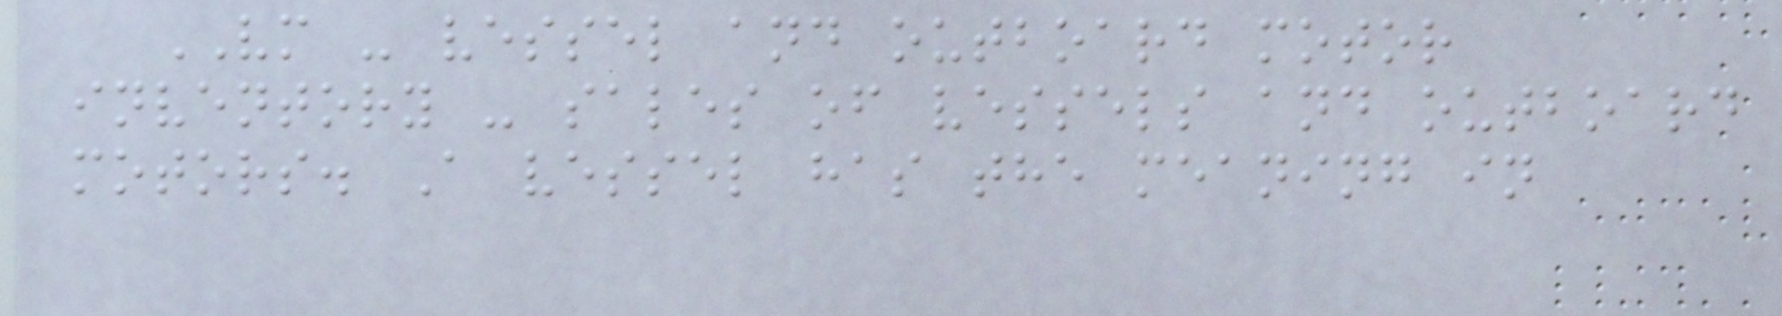VM - vessel and outboard motor
inventory - sales of vessels and outboard
motors. A vessel has the meaning in
